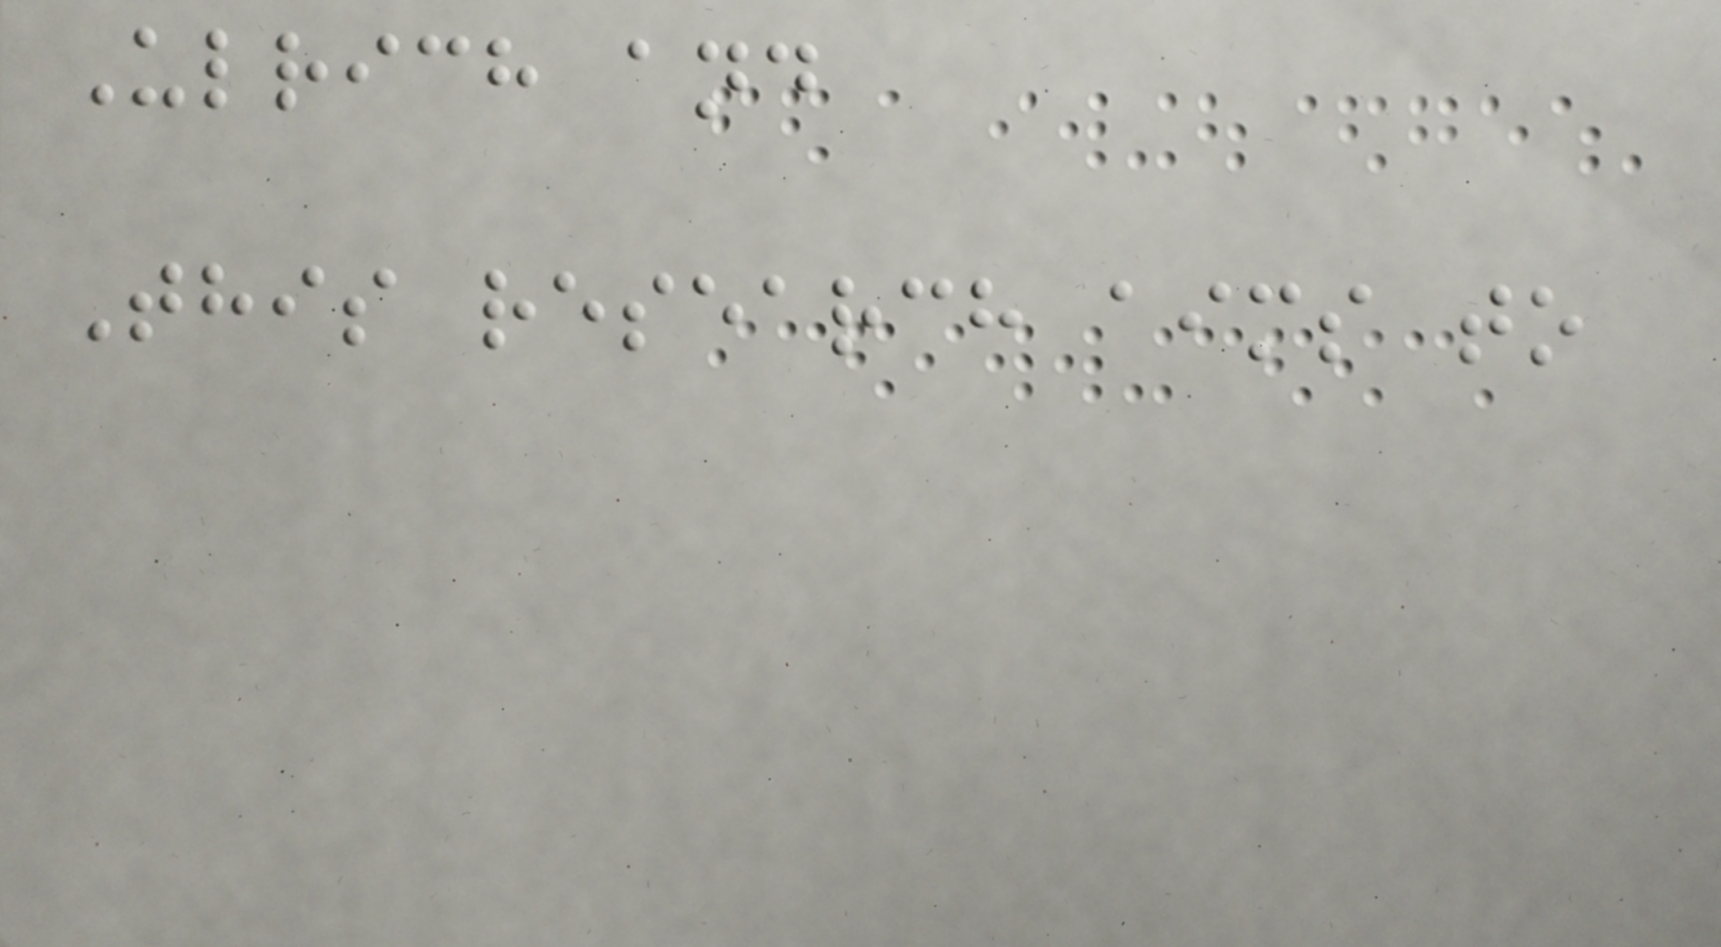Ulrich and
This research aims to
